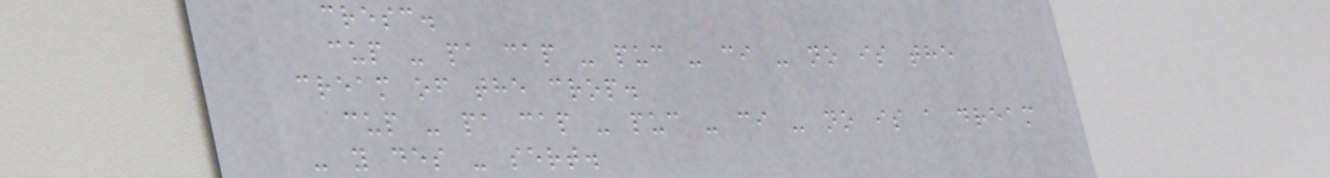cresc.
cup - pa cap - puc - ci - no is the
cream of the crop.
cup - pa cap - puc - ci - no is a dream
- y des - sert.
